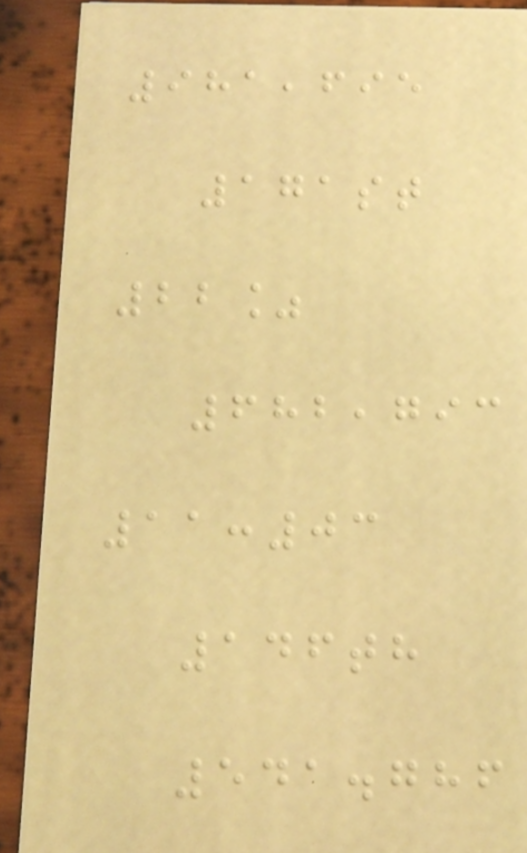981,695
171st
22%
682,793
11:03
146th
541.786
